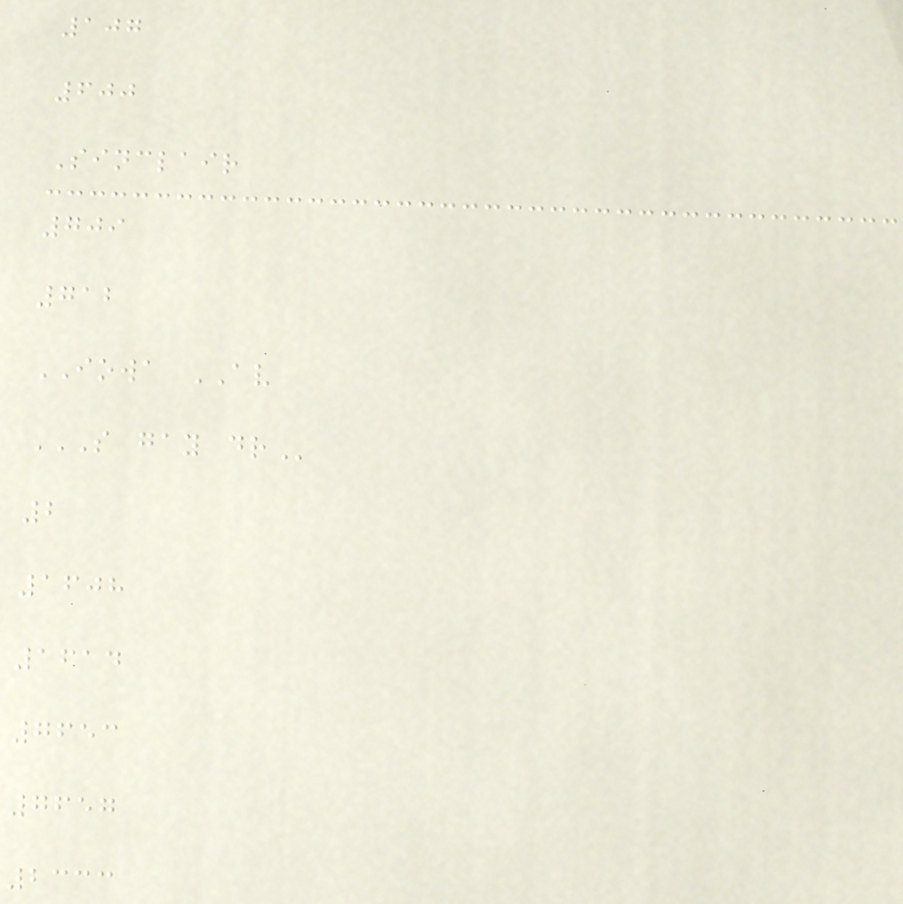107
600
Sinclair
709
712
IOWA AV
S GAY DR
2
1608
1614
7653
7657
2333
